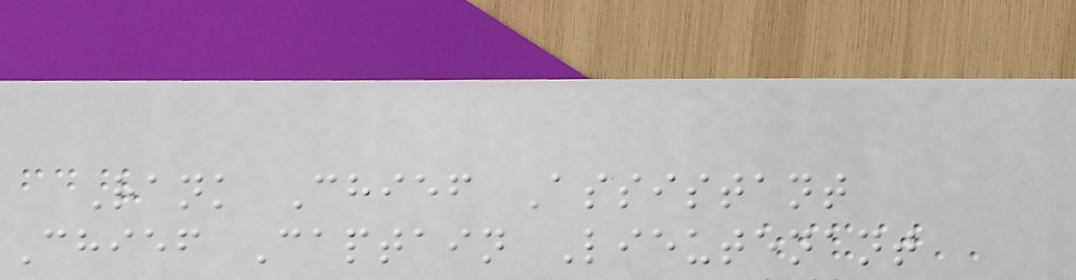Rank Chief Assistant
Chief Captain Lieutenant
